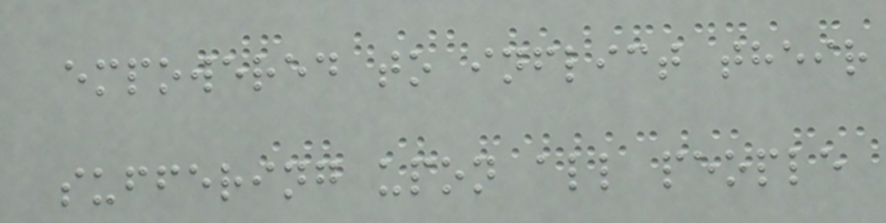empowered to inflict their
suffering upon all people
